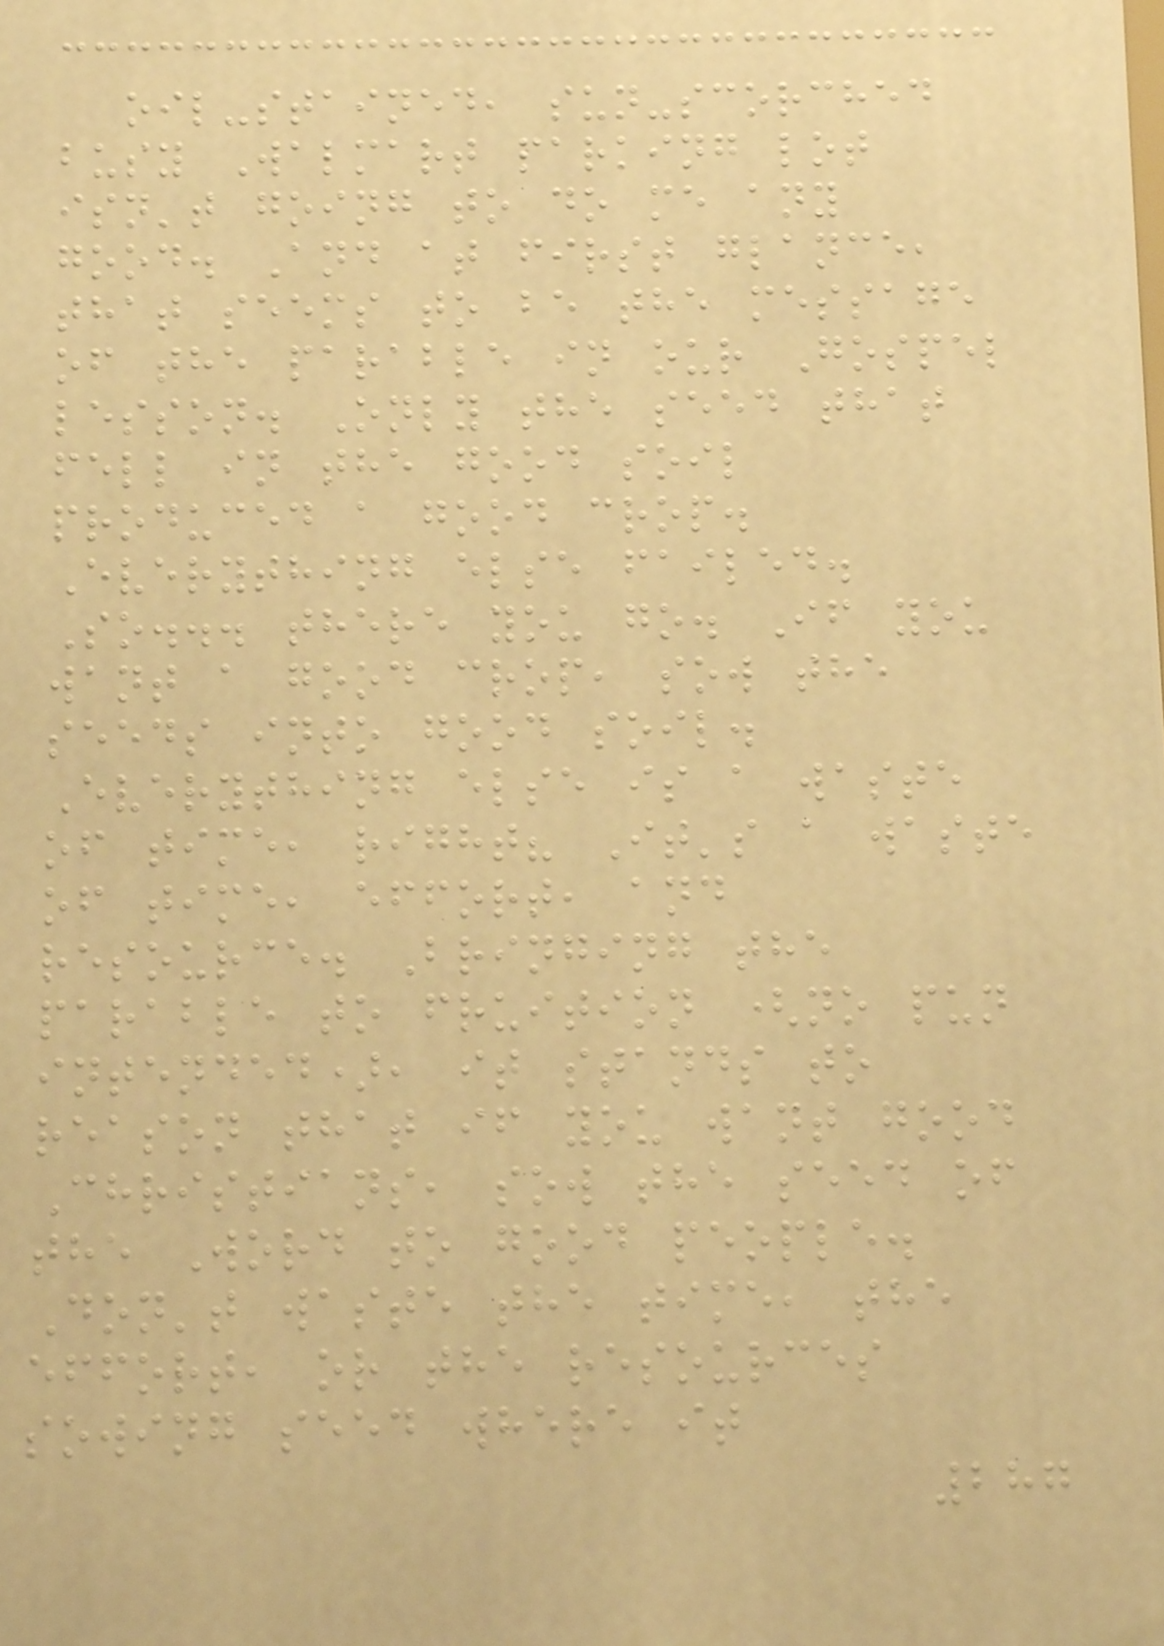oil-stained, sun-scorched
busy Walmart parking lot
isn't going to do me any
good. And at first glance,
that seems to be the message
of the parable in our Gospel
lesson. Only the seed that
fell in the good soil
produced a good crop.
Everything else failed.
So... there you go. If you
want a good crop, sow the
seeds into good soil.
Everything else is a waste
of time, right? It's a waste
of time, effort, and
resource. Bringing the
parable to fruition (no pun
intended), it stands to
reason that if you want good
Christians, sow the seed of
the Word to good people.
Don't waste the time, the
effort, or the resources
sowing seed where it
287
